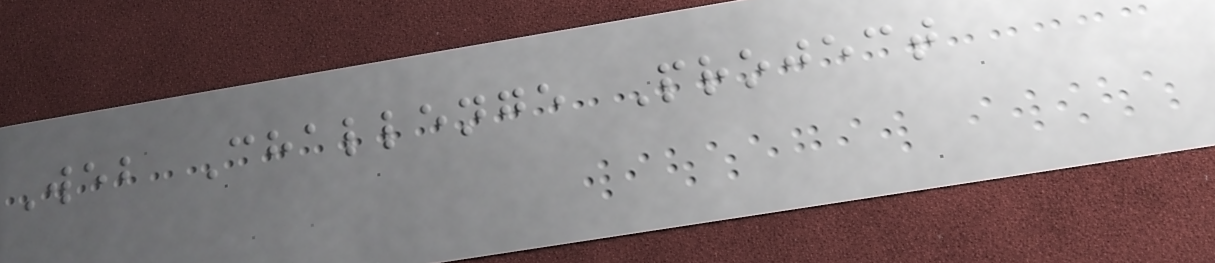Web Challenge Project
